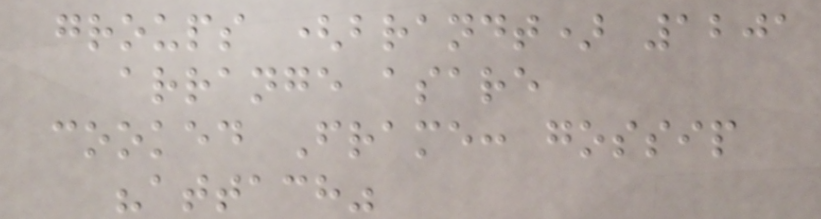groups (brandt) 1201
arrange asare
cooked Frame: gossip
"attach"
